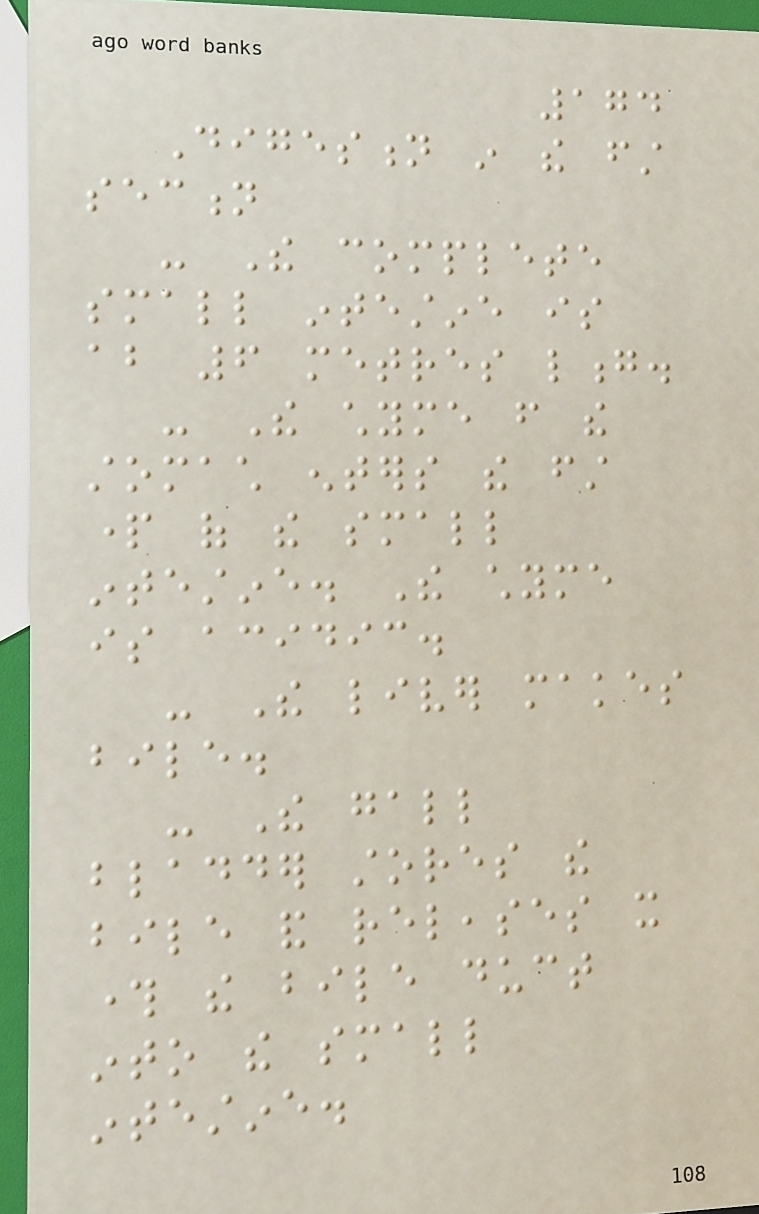174
Digestion in the first
section
- The complete
small intestine is
about 6 metres long.
- The chyme from the
stomach enters the first
part of the small
intestine. The chyme
is acidic.
- The liver makes
bile.
- The gall
bladder stores the
bile and releases it
through the bile duct
into the small
intestine.
